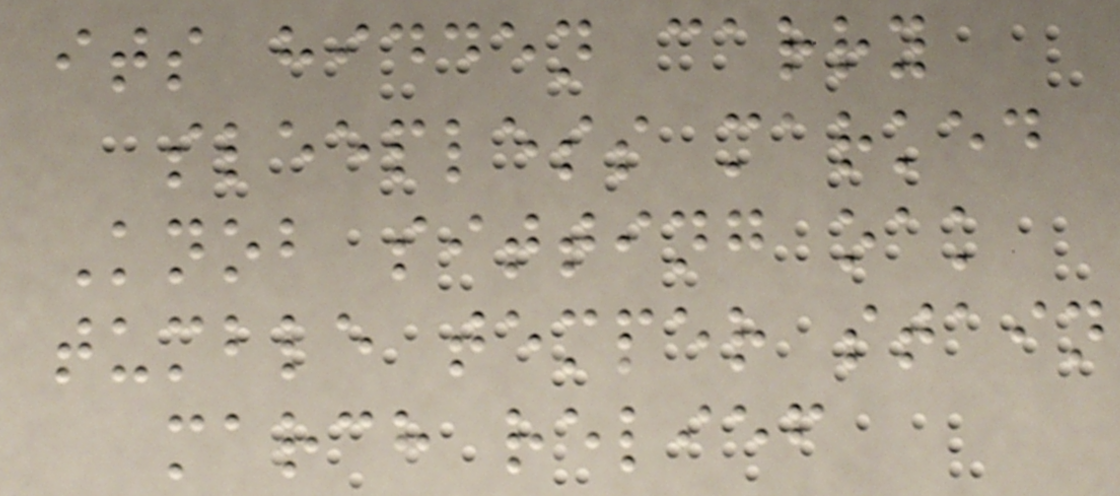its hidden carry
sleepless marked
Knob sitting oak
tumble temper stain
march relief
